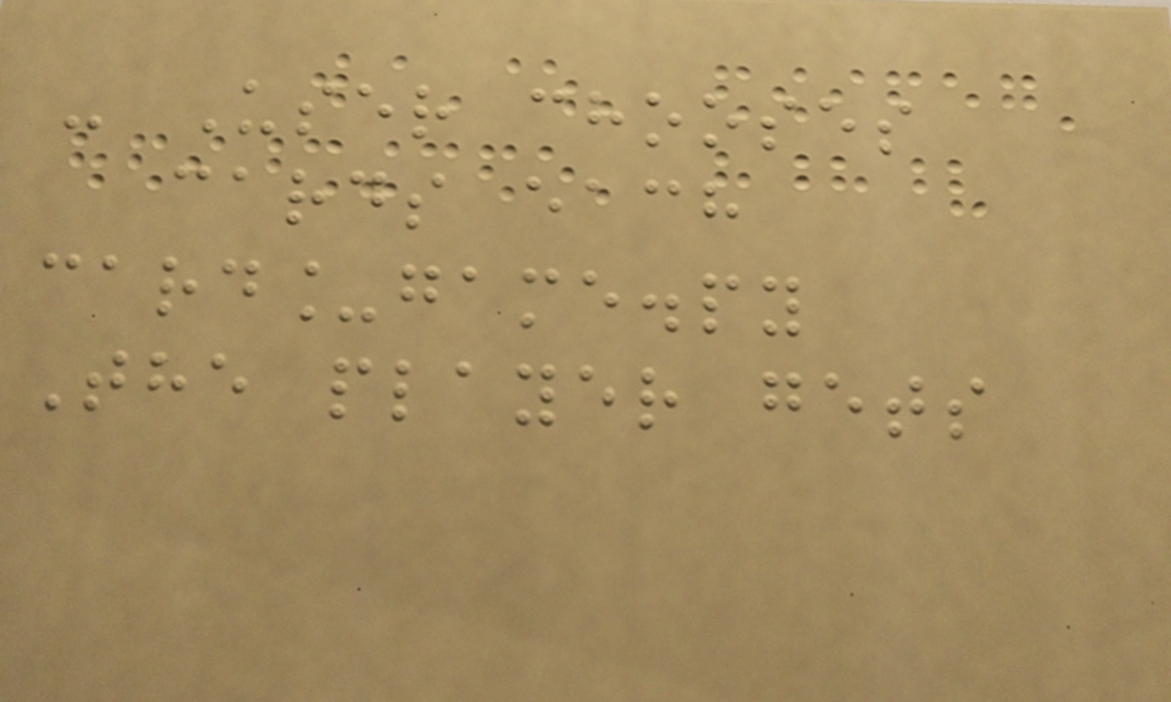- User chooses
cards each
card_game.py
The player gets
